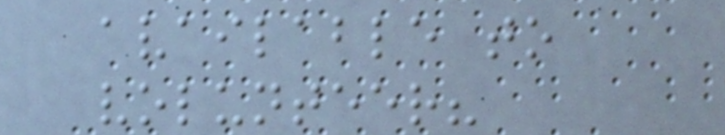available to
volunteer?
